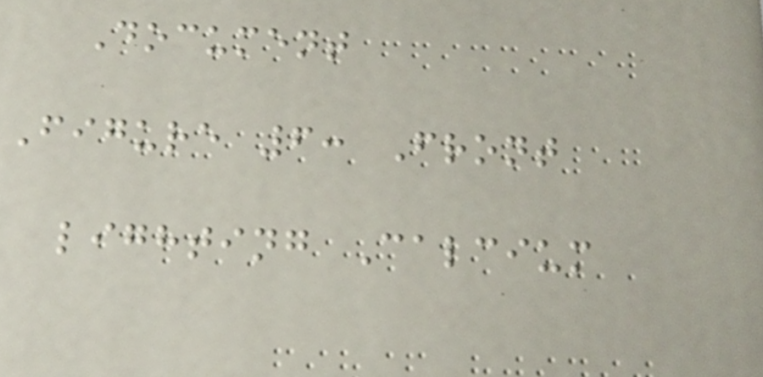Document
Figure 6: Front
lighting Calcium
